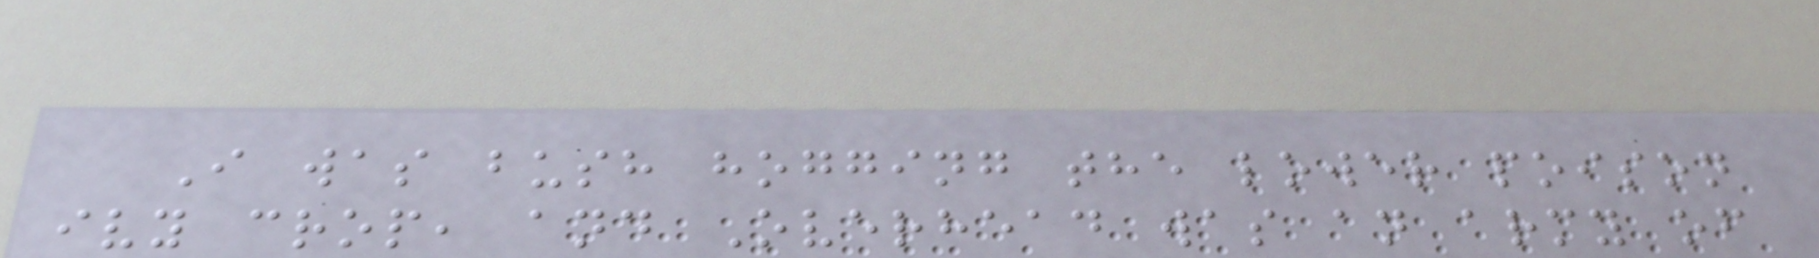I was bush hogging the lower poison
ivy crop, and Overhead was an army of
